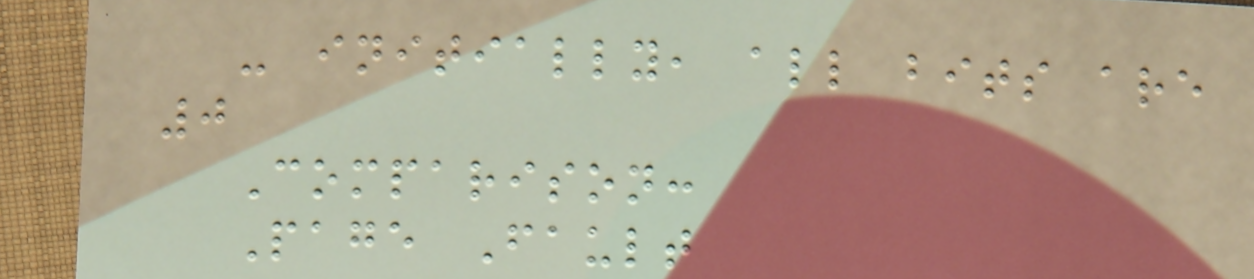- initially, all bits are
0
Comparison:
Page Fault
